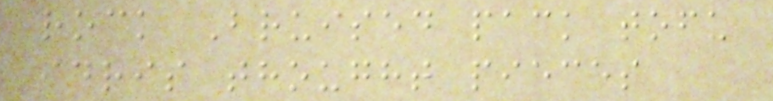rock Bruised pack tofu
idris thought pieces
